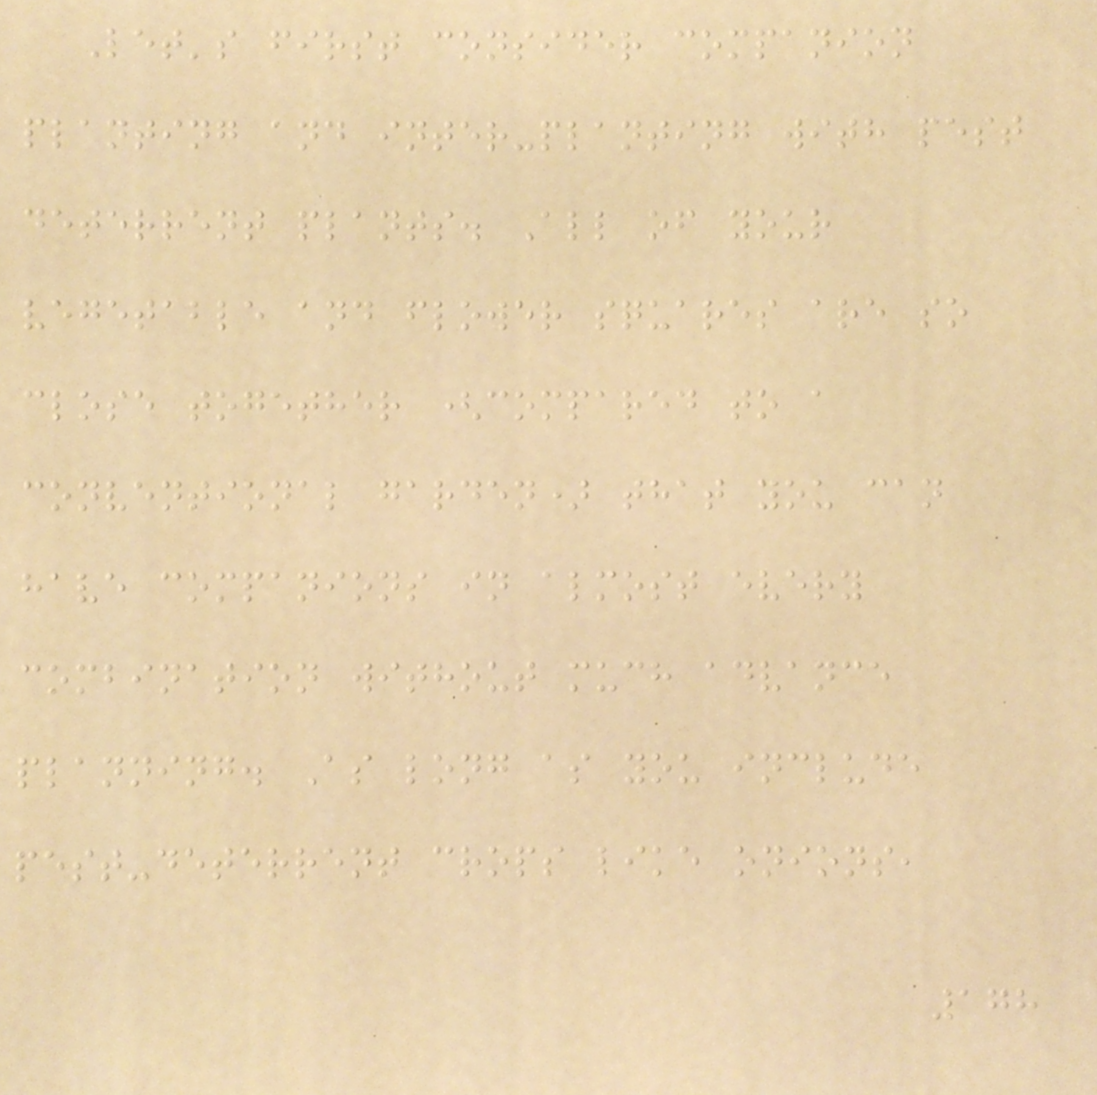Let's first consider companion
planting and inter-planting with pest
deterrent plants. All of your
vegetable and flower squares are so
close together (compared to a
conventional garden) that you can
have companions in almost every
combination without much advance
planning. As long as you include
pest-deterrent crops like onions,
178
